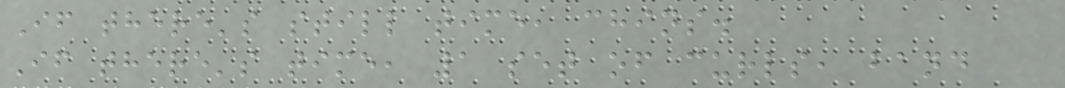If there's still time, chins.
If there's time, 1 set of curls, band
